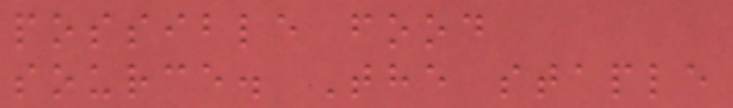possible food
source. The staple
